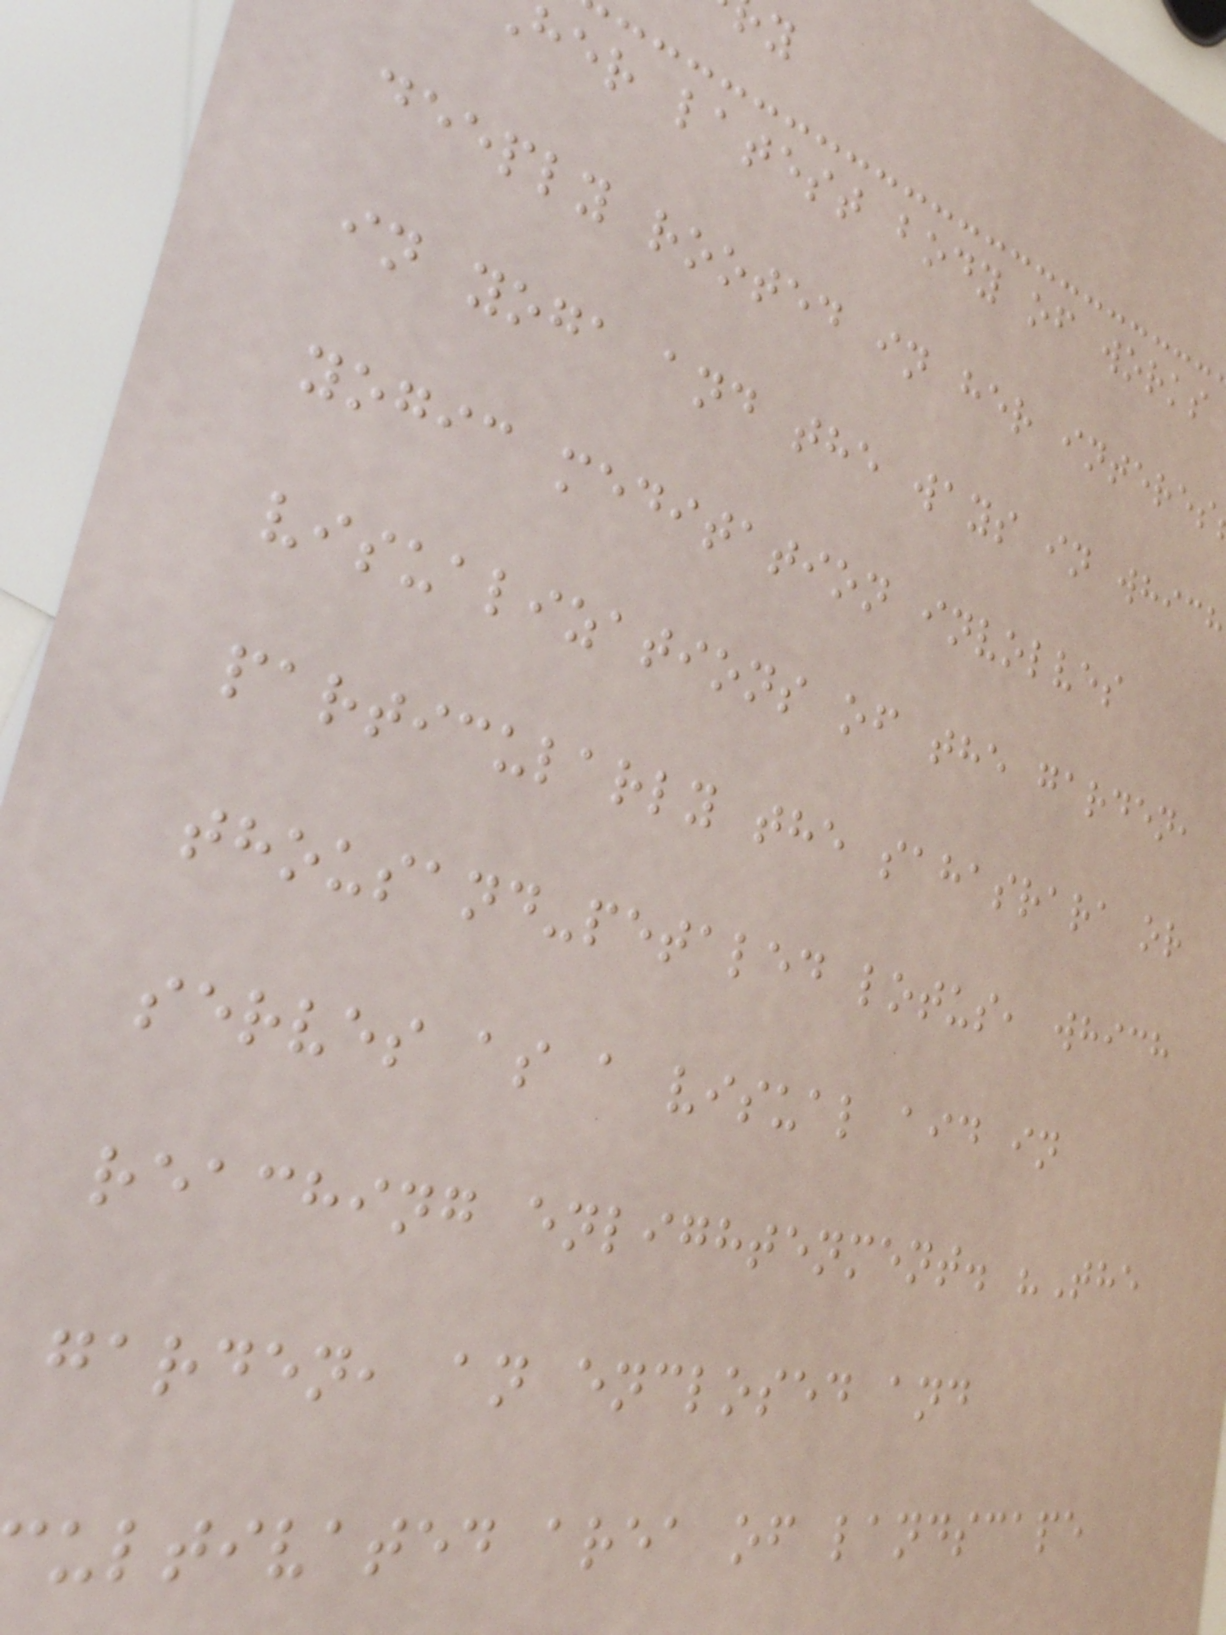her latest body of works
deeply rooted in her interes
in yoga and the ways in which
yogic meditation involves
visualizations of the garden,
particularly the sahasrara or
thousand-petaled lotus, which
serves as a visual aid in
reaching enlightenment. "The
garden, an enclosed and
ultivated area of landscape
